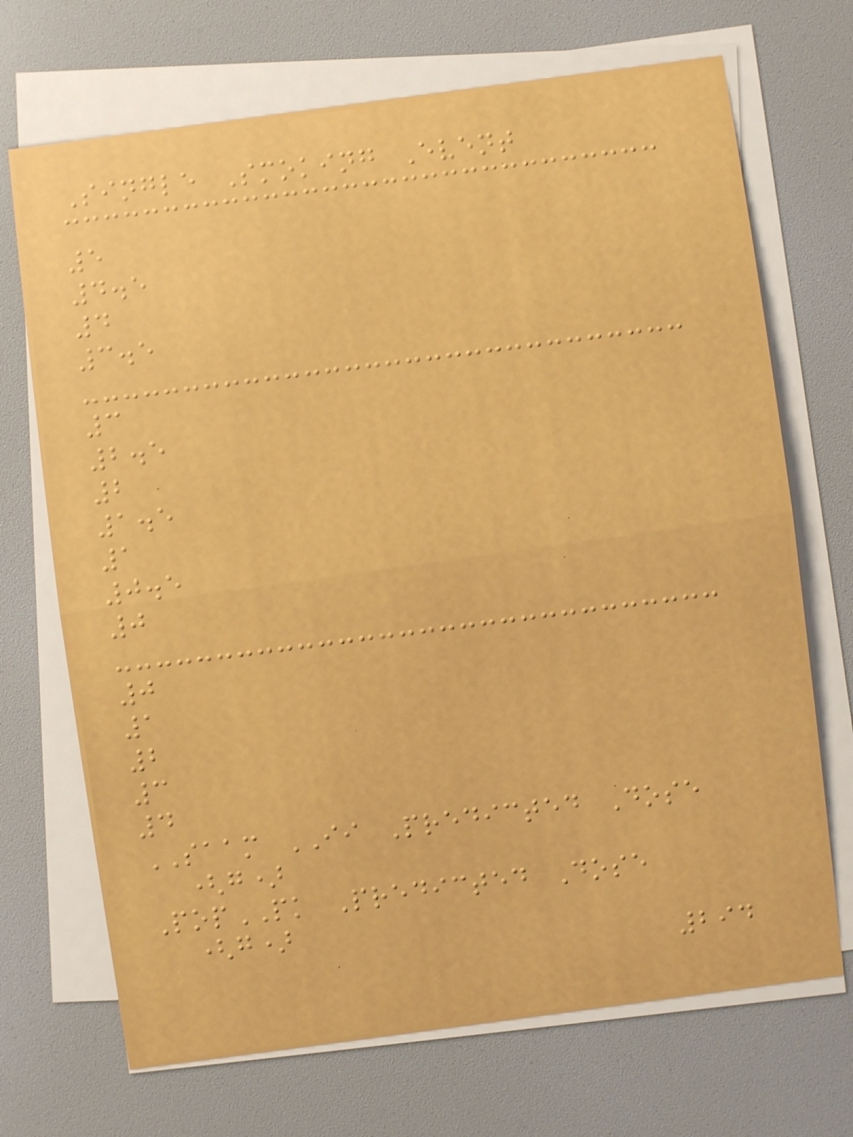Single Smoking Event
5
4.5
4
3.5
3
2.5
2
1.5
1
0.5
0
0
1
2
3
4
SAAM II Predicted Dose
(g)
PopPK Predicted Dose
(g)
294
